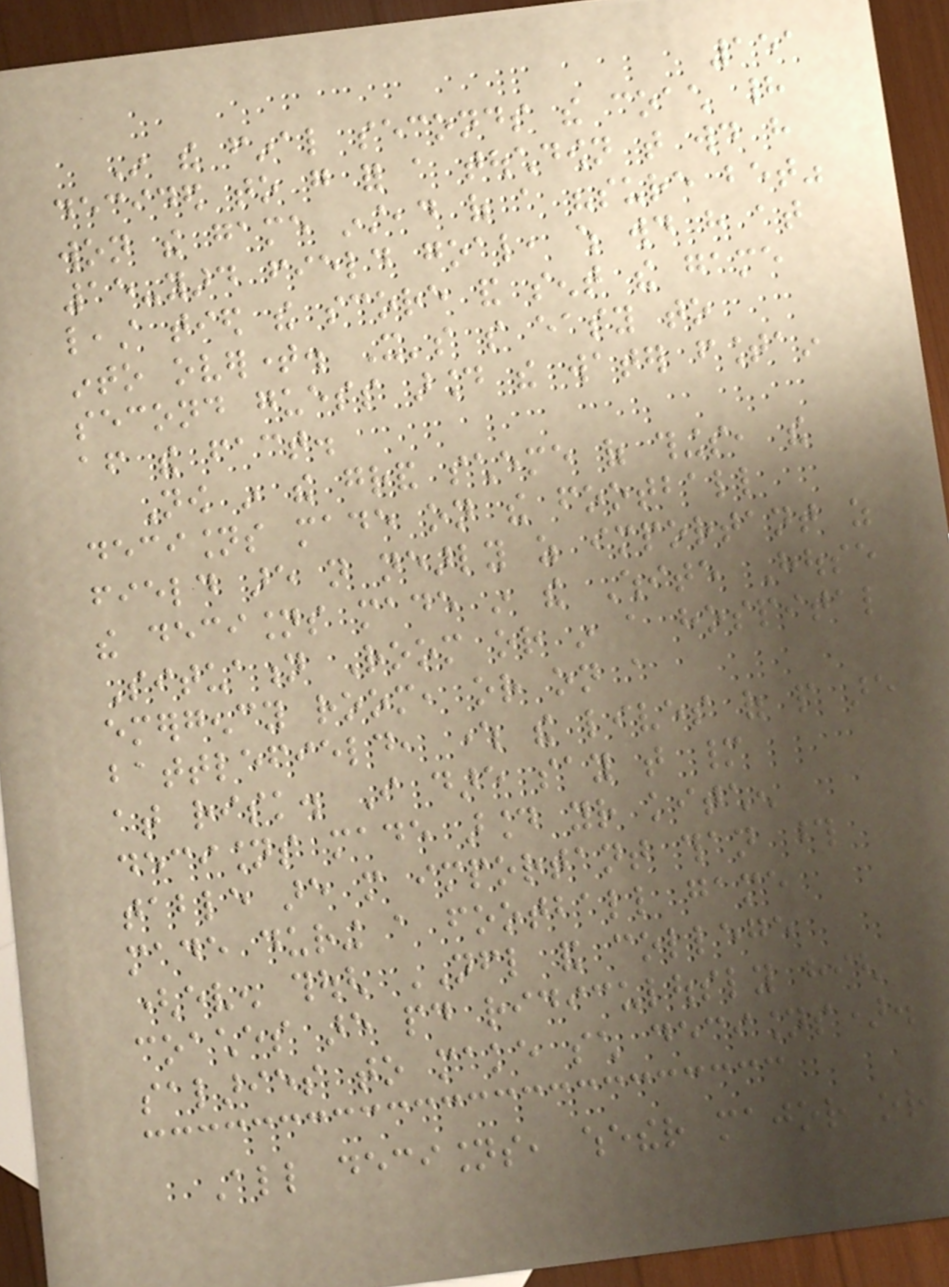151
In the final seconds the coach had
decided to go for a touchdown that would have
won the game instead of a "sure bet"
15-yard field goal, which would have at
least tied the score and sent the game
into overtime. It's so easy to
second guess around the water fountain
after the fact.
Now in the grand scheme of things, the
decisions made on the football
field are not nearly as important as
the decisions made in the White House
Situation Room or in a hospital
emergency room, or on a
battlefield, where the lives of people are
at risk. I dare say that many
decisions made around your kitchen
table are more important than those
made during a football game
(even though NFL and college
coaches are paid ridiculously high
salaries to make such decisions).
All decisions, whether major or
